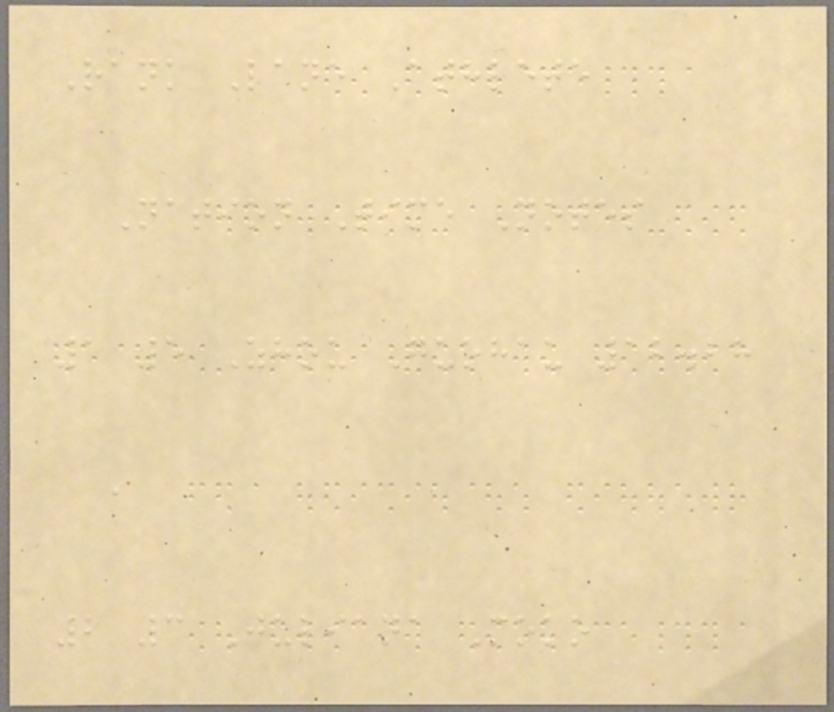Rank Lane Athlete
Nation Time Notes
1 5 Zhou Guohau 12.28
,
2 3 Juliana Moko
